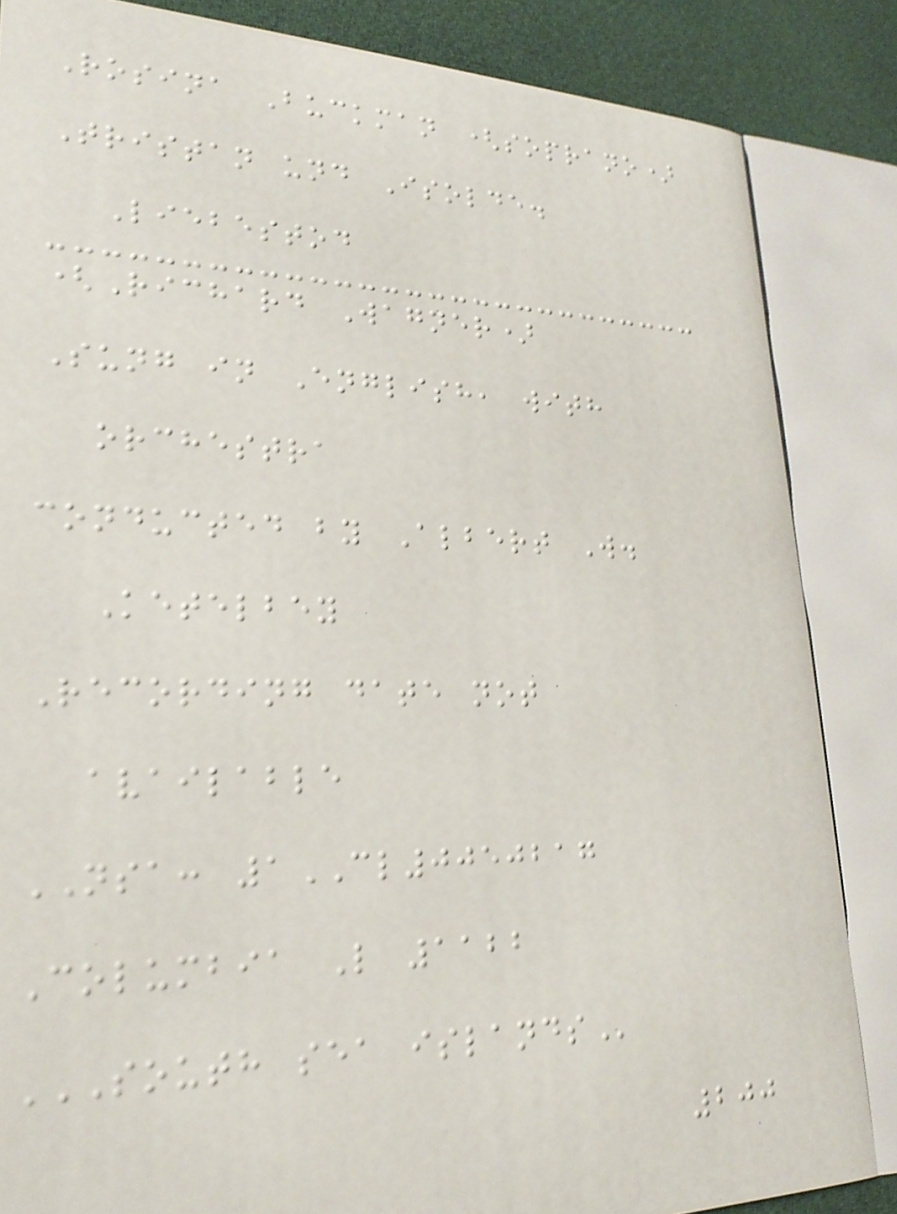Rosina Buckman (soprano)
Tristan und Isolde.
Liebestod
(Richard Wagner)
Sung in English, with
orchestra
conducted by Albert W.
Ketelbey
Recording date not
available
NSA: 1CL0050217
Columbia L 1122
SOUTH SEA ISLANDS
200
